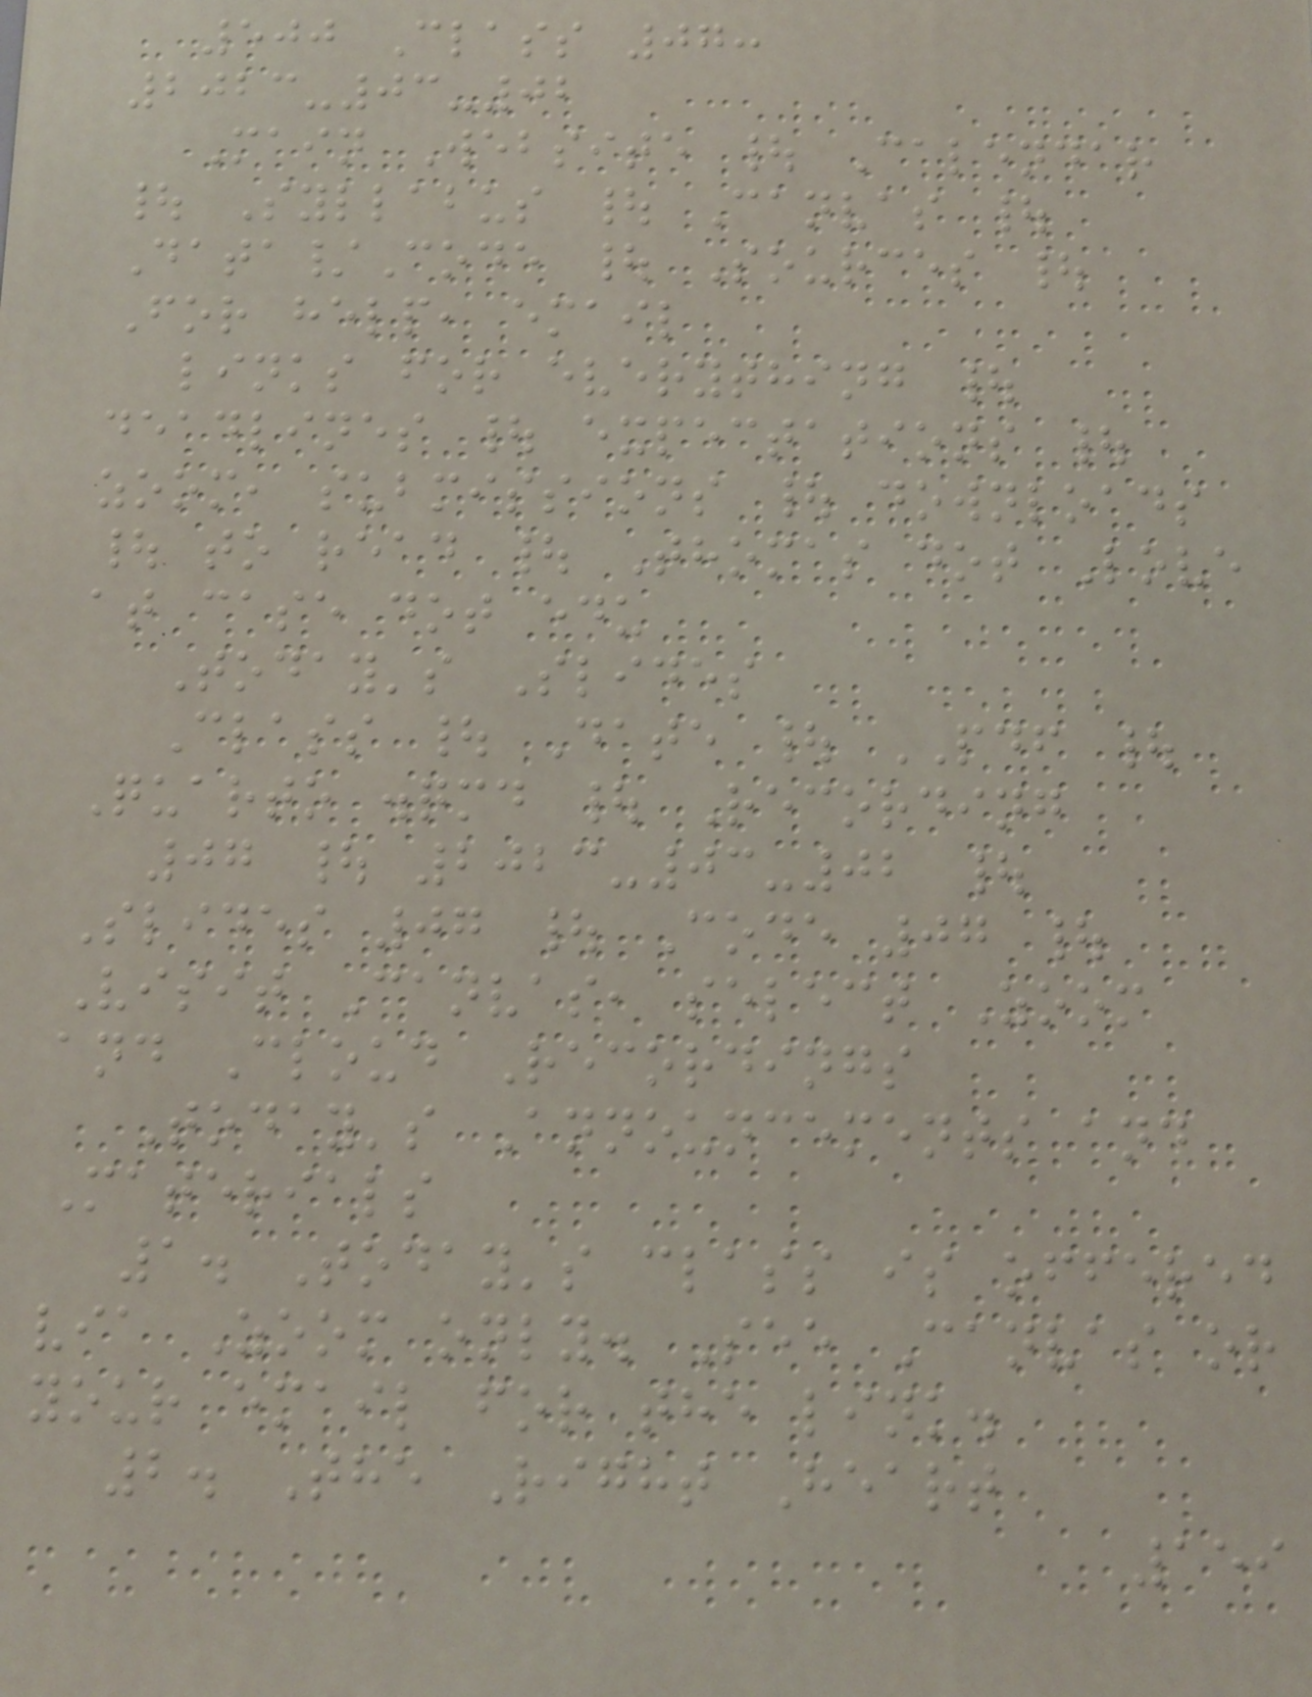500 Class 07:
2023-03-02
Main Website | Calendar
| Syllabus | Canvas |
Data/Code | Sources |
For help, email
links for everything |
deadlines | expectations |
zoom, submissions | downloads
| to read | Thomas dot Love
at case dot edu
Today's Slides
Class | Date | PDF |
Quarto .qmd | Recording
07 | 2023-03-02 |
Slides 07 | Code 07 |
Visit Canvas, select Zoom
and Cloud Recordings
Today's Announcements and
Materials
1. Today's class is offered
via Zoom only. See Canvas or
your email for the link.
2. The Right Heart
159
